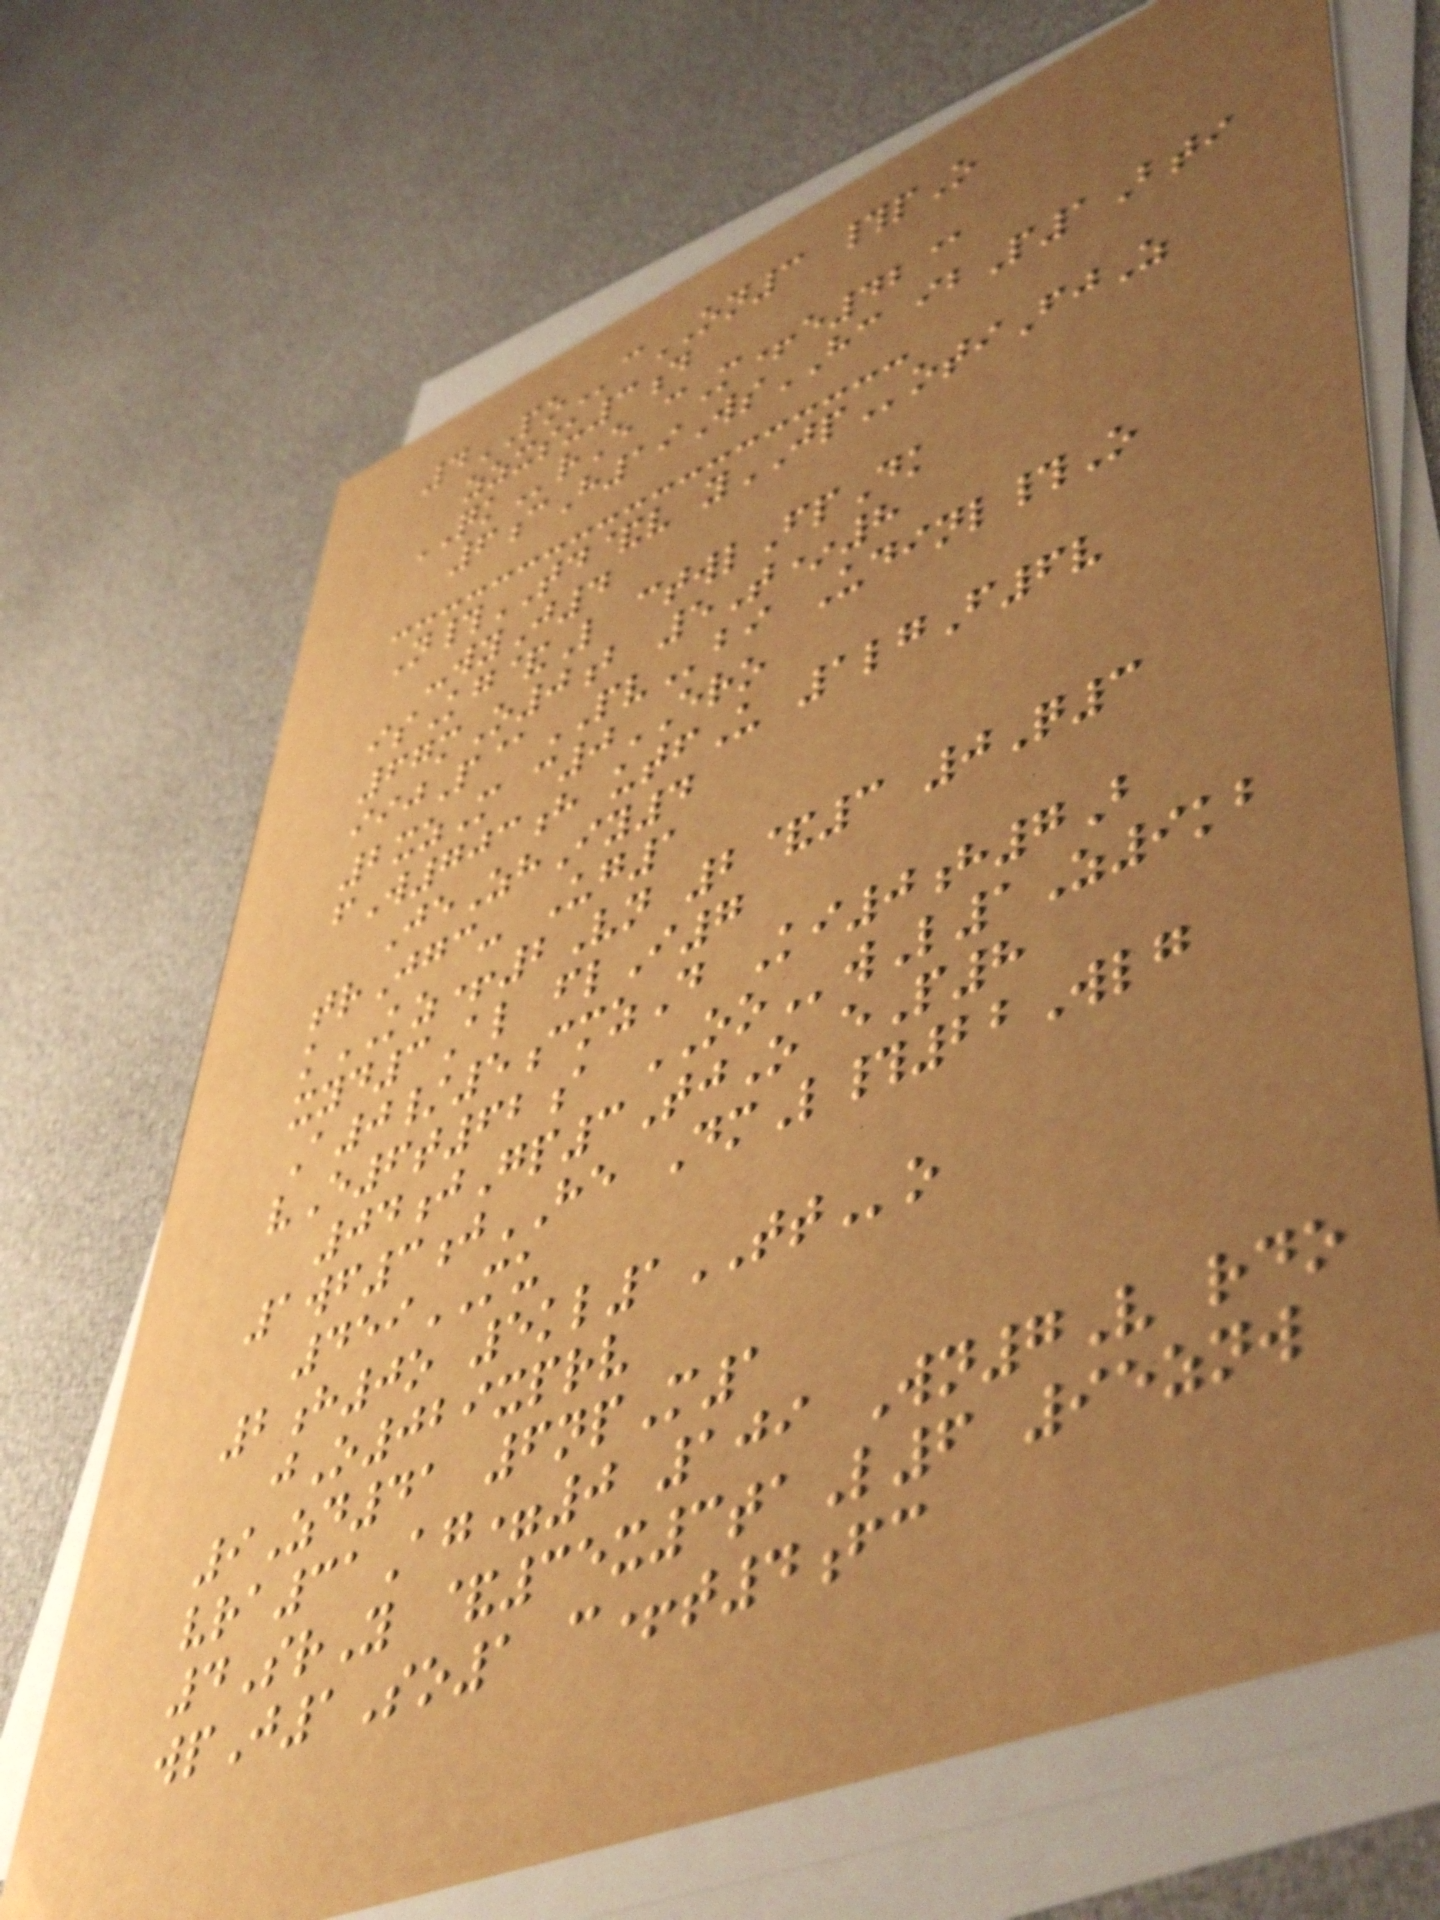4POcON3 #pO
zzxsu3d
QKrE cM+e42@
6cH19WsHC ibP1Bti
N#TD&v yJPotiFjZ
-wyJ4
isKg&L ctwlFpDk
67mO0b 5T*8
iijP@PVbi Udinl#O
2xzM c0ERO
fW703h utfU 1lgF6v
JeZhIy4
trJgc- Ug1
kKZ+2Vn 2&3 0Q3
xyd3Al flI7
A0/5cmzD Ki0h7B
vE6t62a OOwL1Z9kb
04jGp3TjO eP8
1wf3jHE DmL#22Wlg
459MU
2h0o 5kl1TTo
jO029xprv
9Zd41 6npM1
vra31Ag=0 109 Wn7V rdo
4SrY &35x3taL6 95znw
wpJ1So1 c+t4fc
